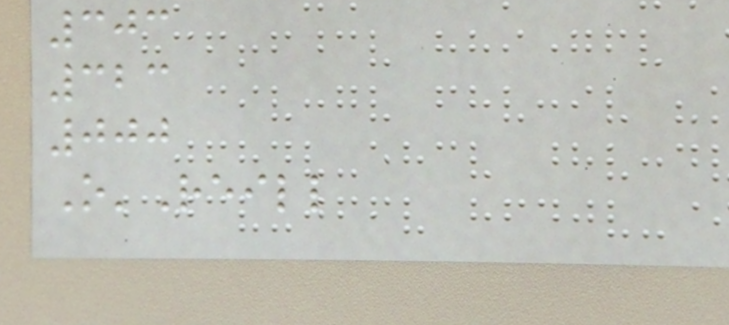303
323
000
O'Reill
